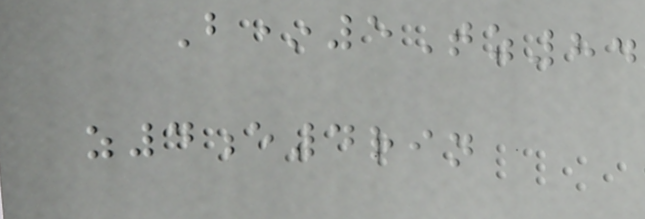B*5Tz84
z4e4rin
